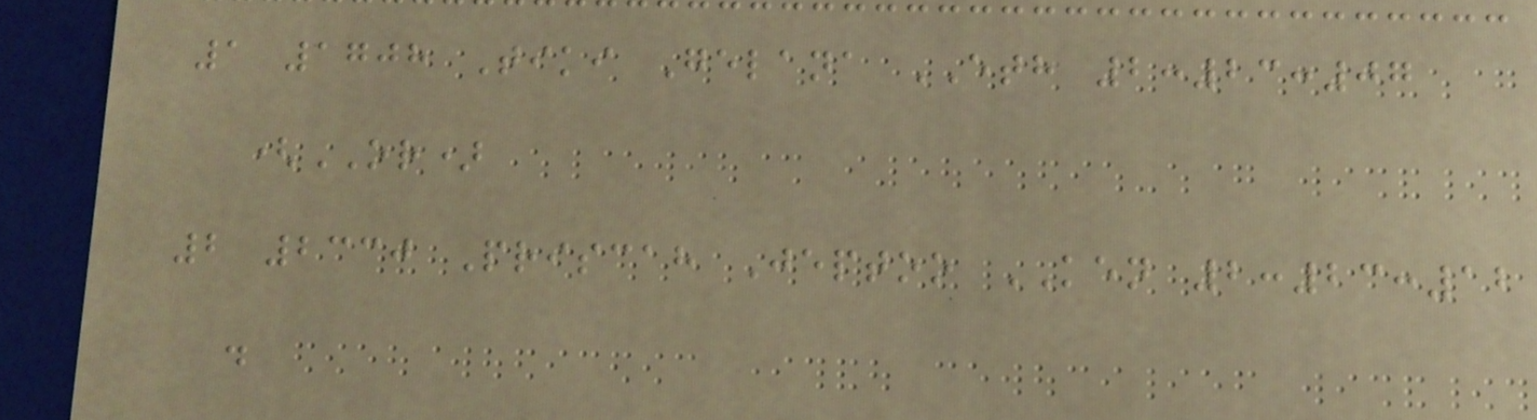1 1708 Tiki Gelana ETH 2:23:07
(OR)
2 2330 Priscah Jeptoo KEN 2:23:12
.
